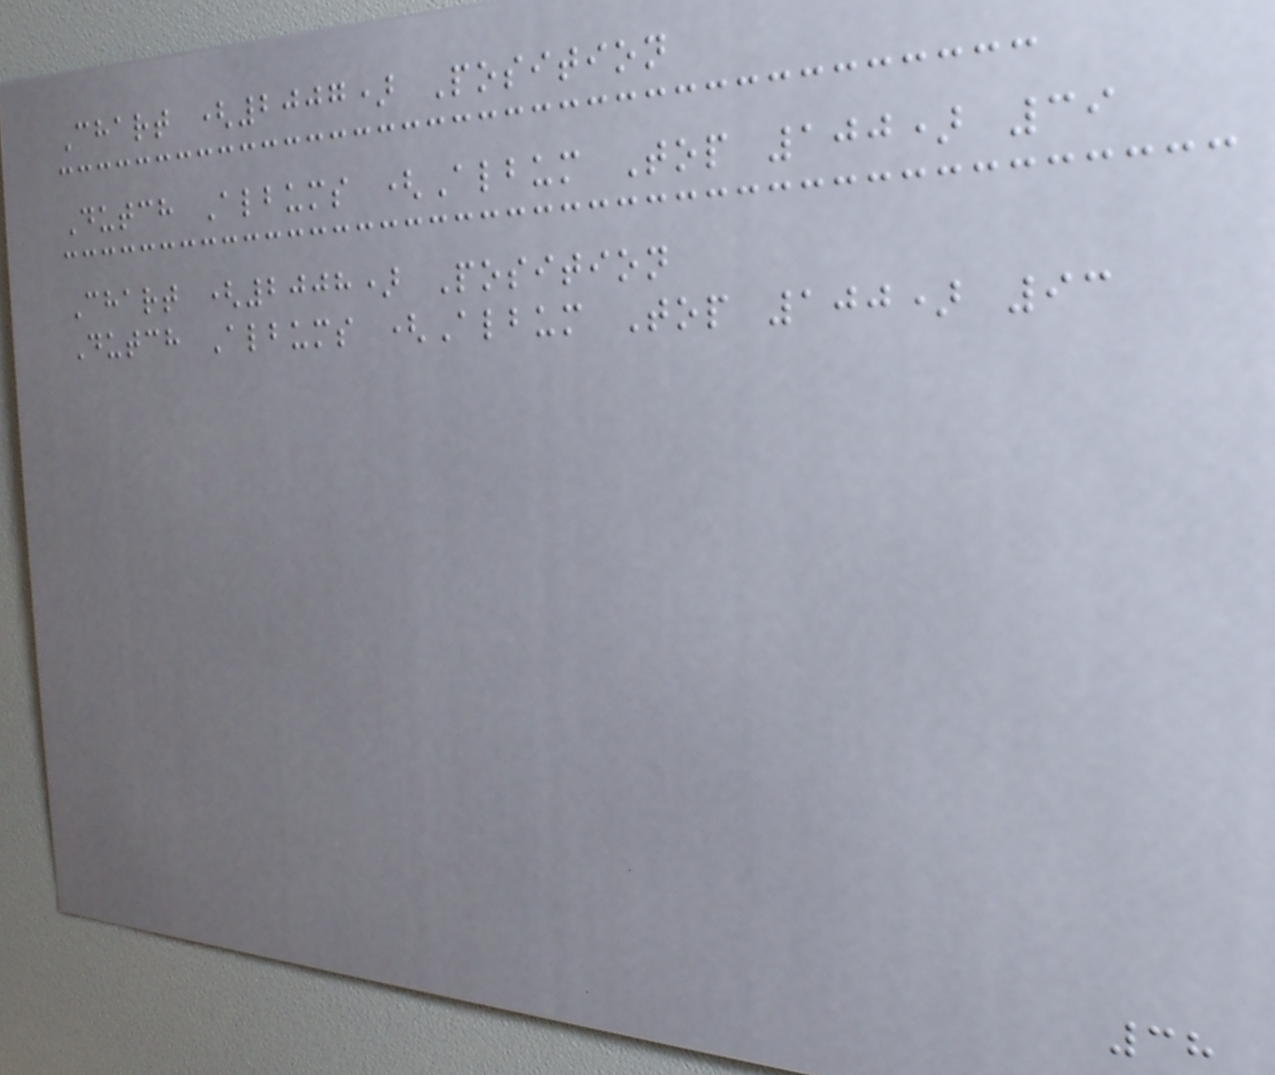Chart (2007) Position
Dutch Albums (Album Top 100) 39
Chart (2008) Position
Dutch Albums (Album Top 100) 93
38
